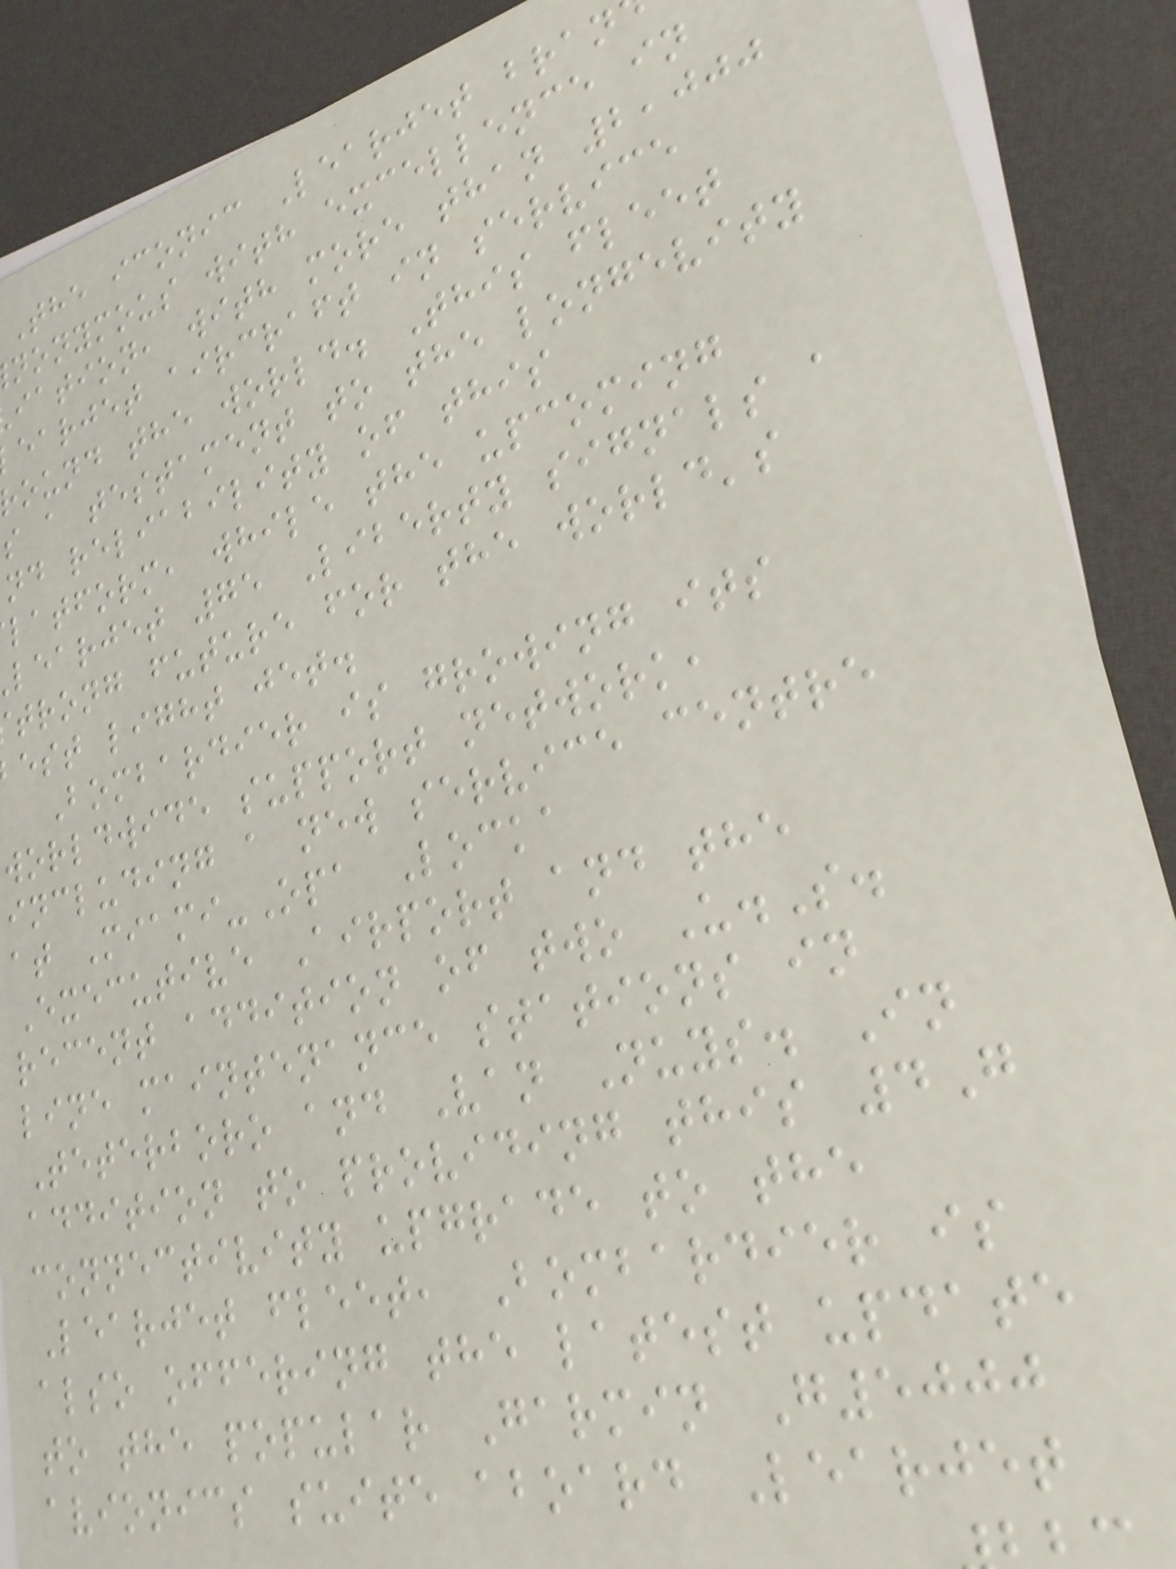The iconic Learjet bran
nonymous with excellence in
iation, with more than 2,000
earjet aircraft in service
ound the world. This fleet
s a testament to the longevity
nd reliability of this
latform, while the upcoming
learjet 75 Liberty signals a
trong future for the world's
est light jet.
Bombardier is growing its
worldwide support network,
including a new service centre
at Miami-Opa Locka
Executive Airport and the
recent addition of two U.S.
line maintenance stations in
Teterboro and Van Nuys. In
addition to providing this 4G
connectivity upgrade to the
Learjet fleet, Bombardier is
also offering the latest update
to the popular Garmin G5000
avionics suite aboard Learjet
